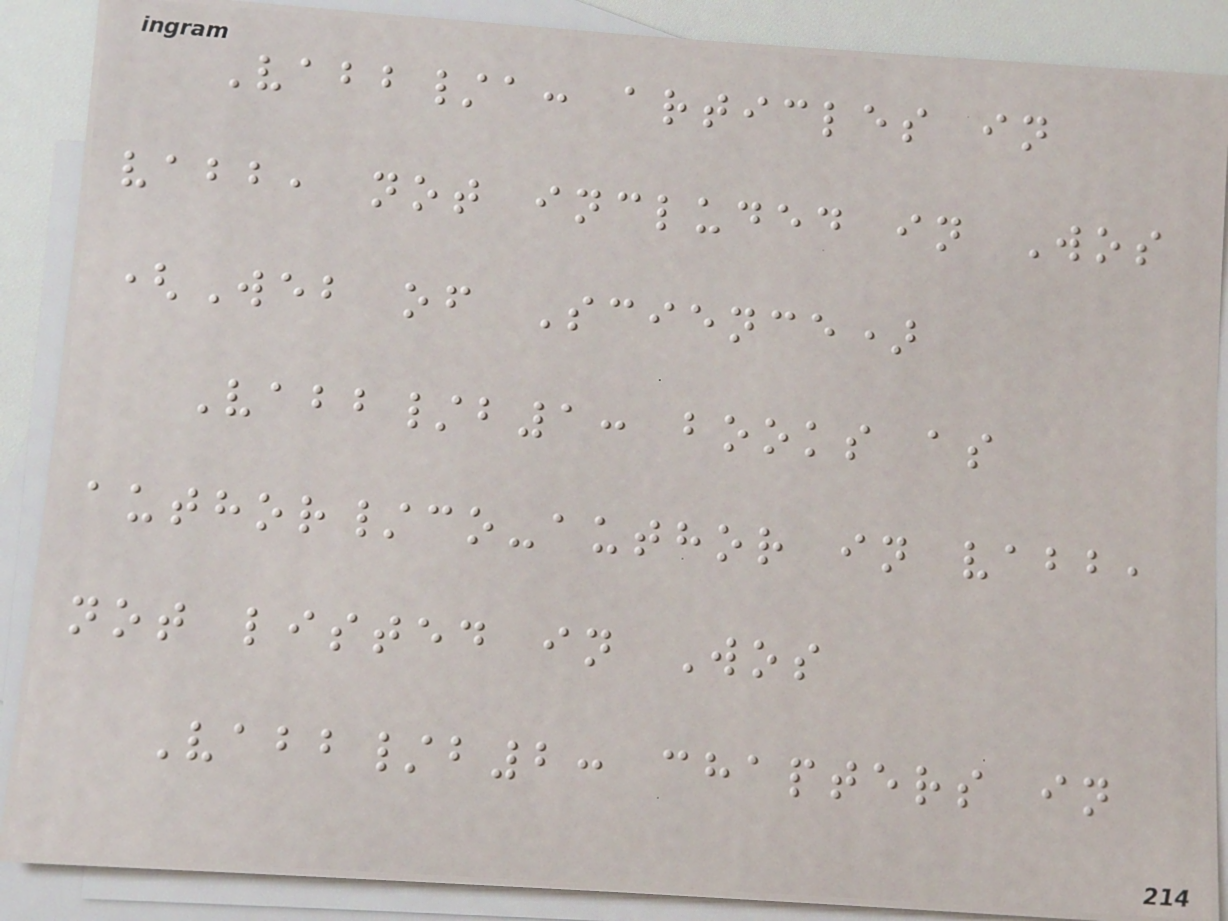Vabb/a: articles in
vabb, not included in Wos
(Web of Science)
Vabb/b1: books as
author/co-author in vabb,
not listed in Wos
Vabb/b2: chapters in
